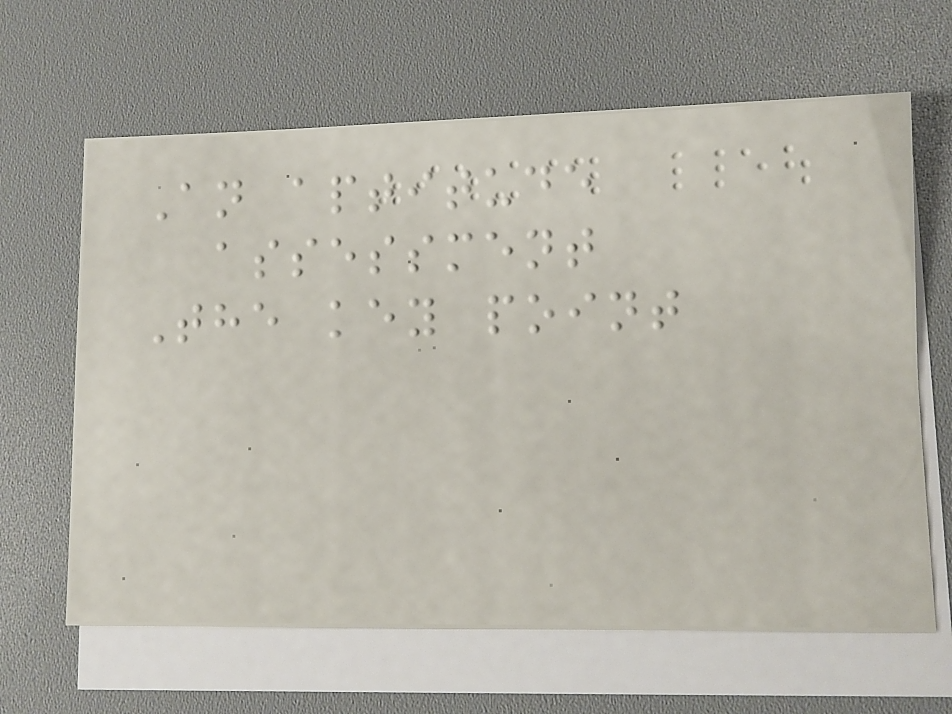An aptitude
assessment
The key point
